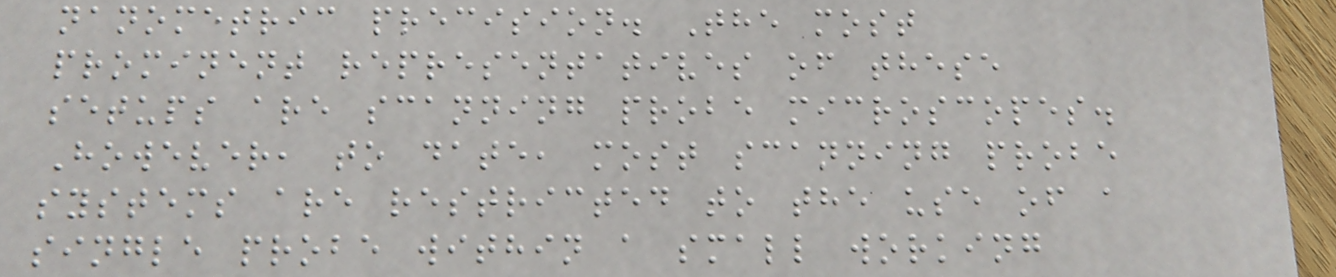nanometric precision. The most
prominent representatives of these
setups are scanning probe microscopes.
However, to date, most scanning probe
systems are restricted to the use of a
single probe within a small working
